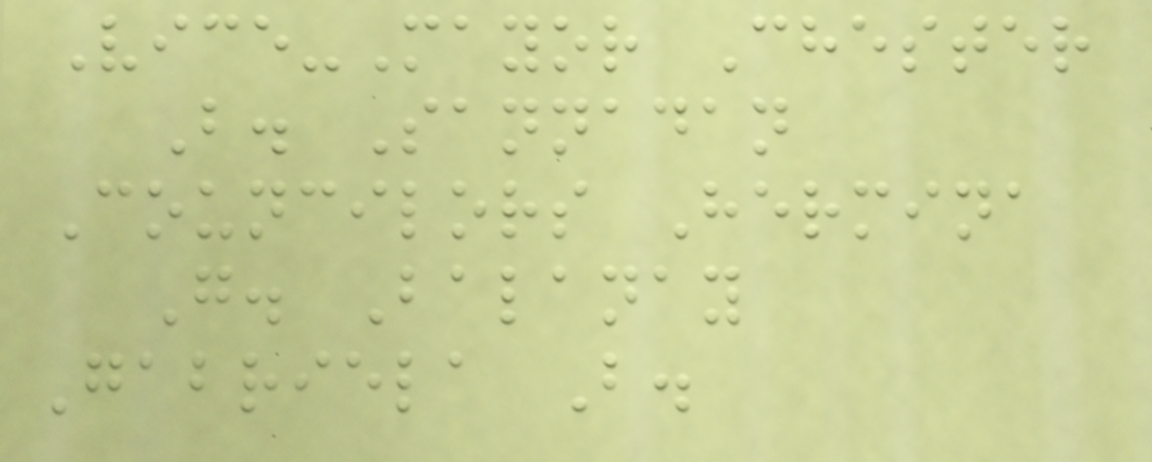Vice-Mayor Chester
B. Sannadan
Councilors Hermina
G. Balanay
Gabriela B.
